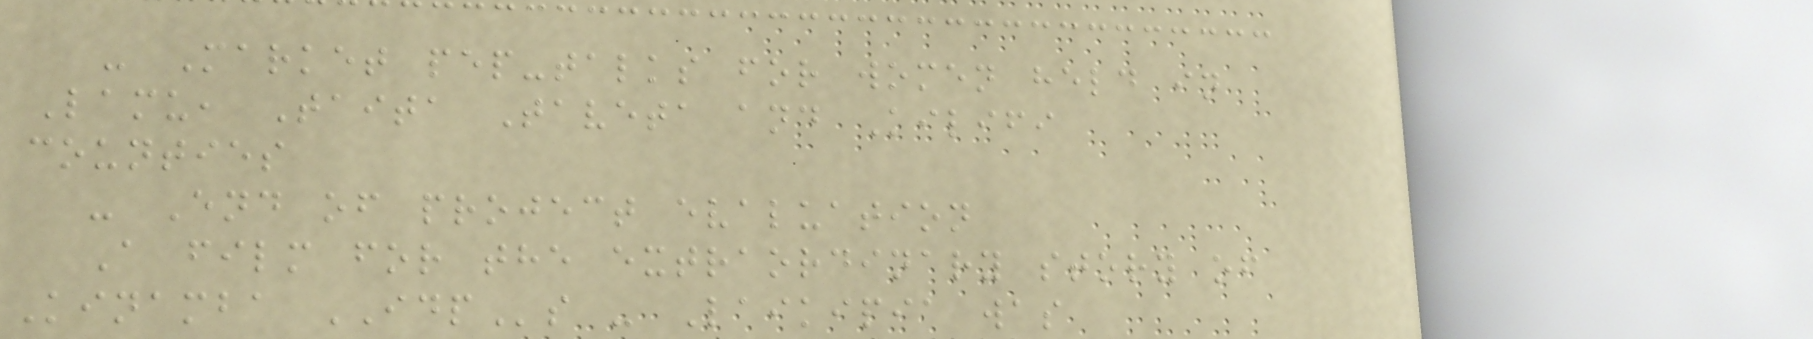- Market pep-talks for women held in
Lamu, Taita Taveta and Kilifi
counties
- End of project evaluation
A film for the extraordinary story of
Kinamba IDPs - Laikipia was
